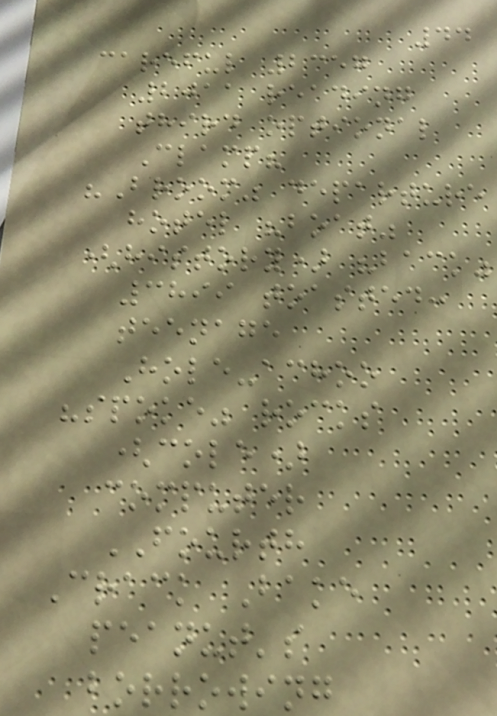44
careful 2357
2011 reading
third optional
Clamp?
"Broom" departure
hotel "boat"
(history) "back"
3899 toasted:
teenage
Hole-achoo
"spoke" rocks
(cole)
computer
FOURTH
Crack Bake
peanut's
borrowing
